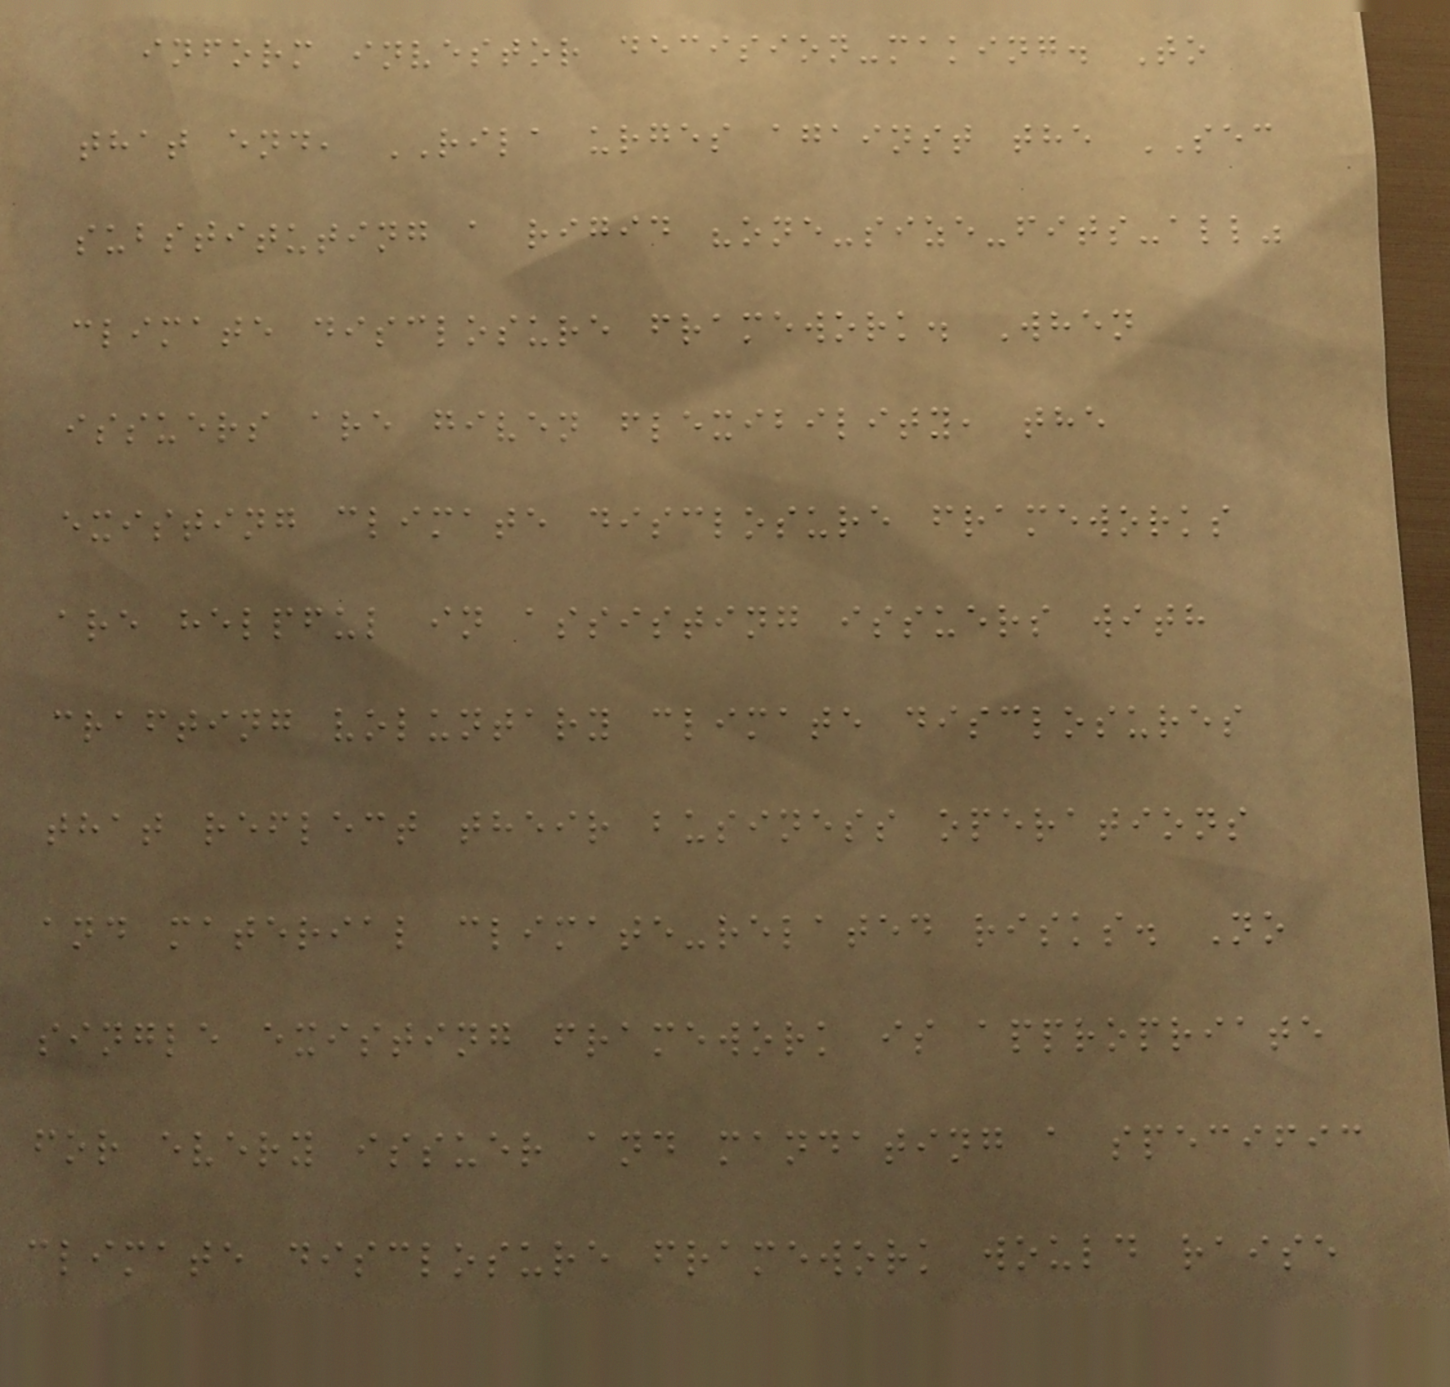inform investor decision-making. To
that end, RILA urges against the SEC
substituting a rigid "one-size-fits-all"
climate disclosure framework. When
issuers are given flexibility, the
existing climate disclosure frameworks
are helpful in assisting issuers with
crafting voluntary climate disclosures
that reflect their business operations
and material climate-related risks. No
single existing framework is appropriate
for every issuer and mandating a specific
climate disclosure framework would raise
